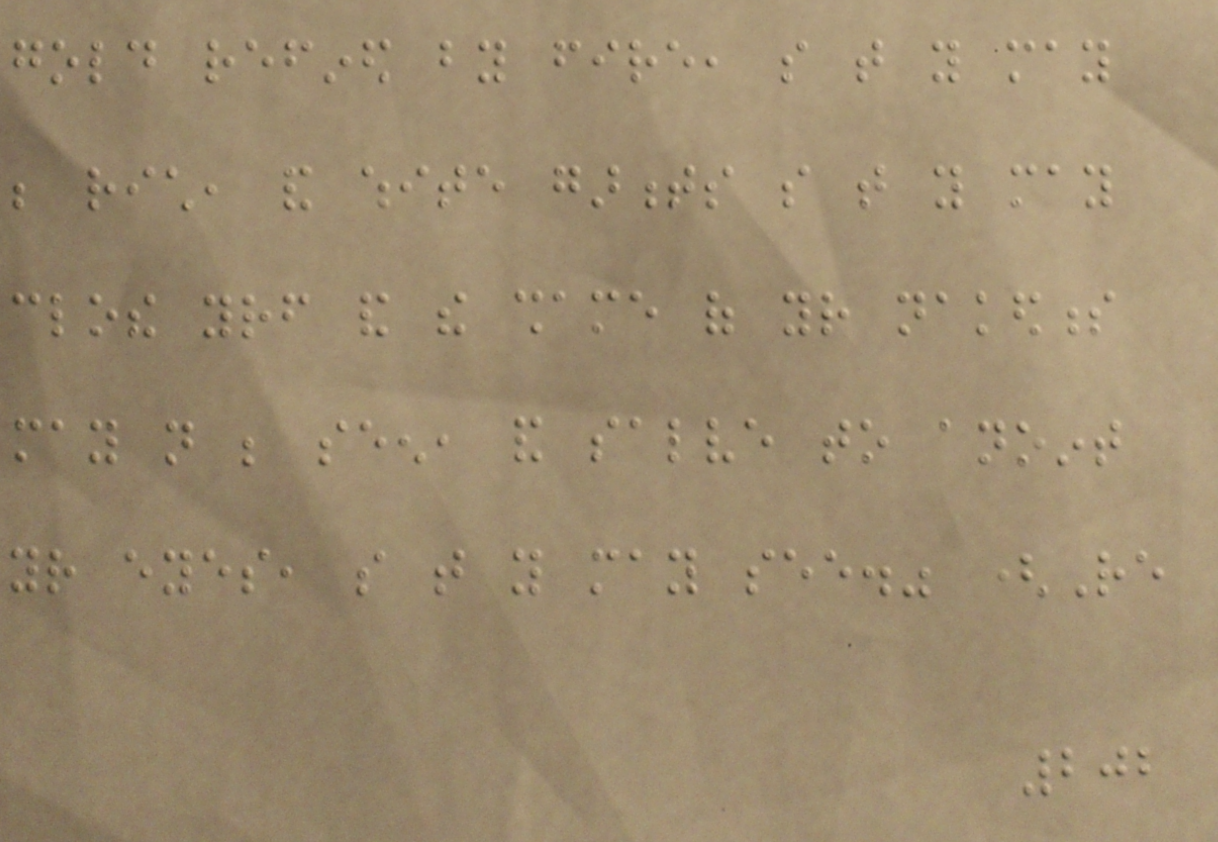gold refined by fire, so that you may
be rich, and white garments so that you may
clothe yourself and the shame of your nakedness
may not be seen, and salve to anoint
your eyes, so that you may see." (Re
202
